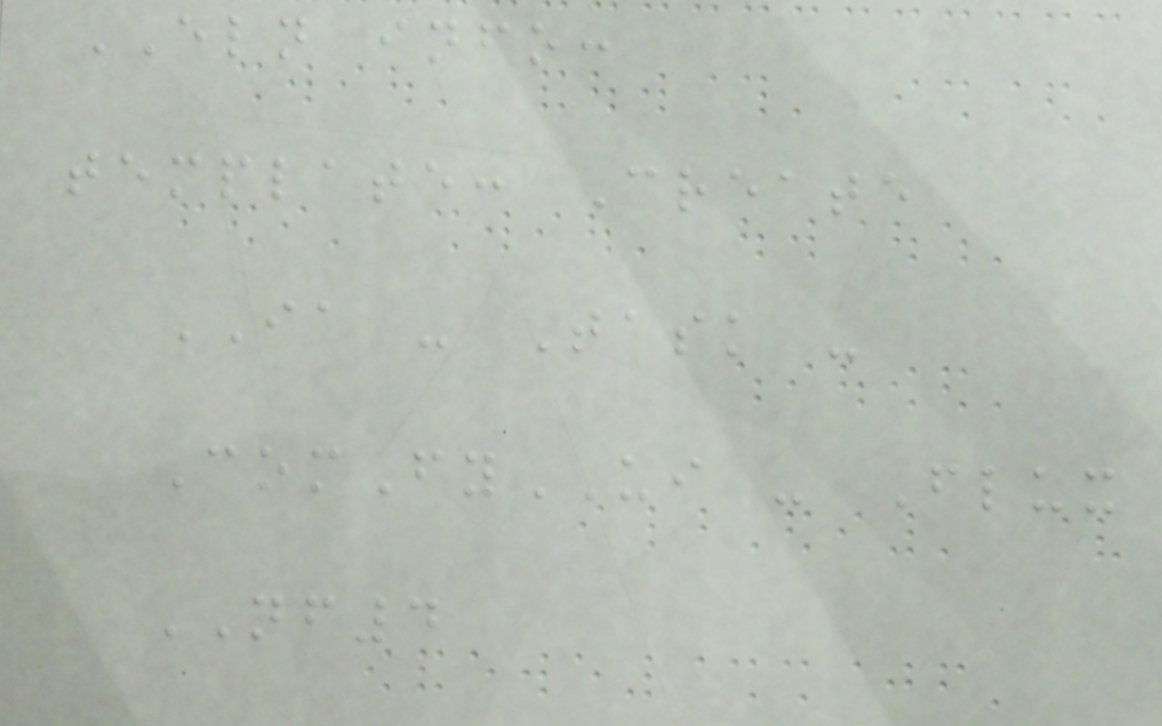ELN info:
template: Create
IA - Task -
ComFyUI - Flux
NF4
